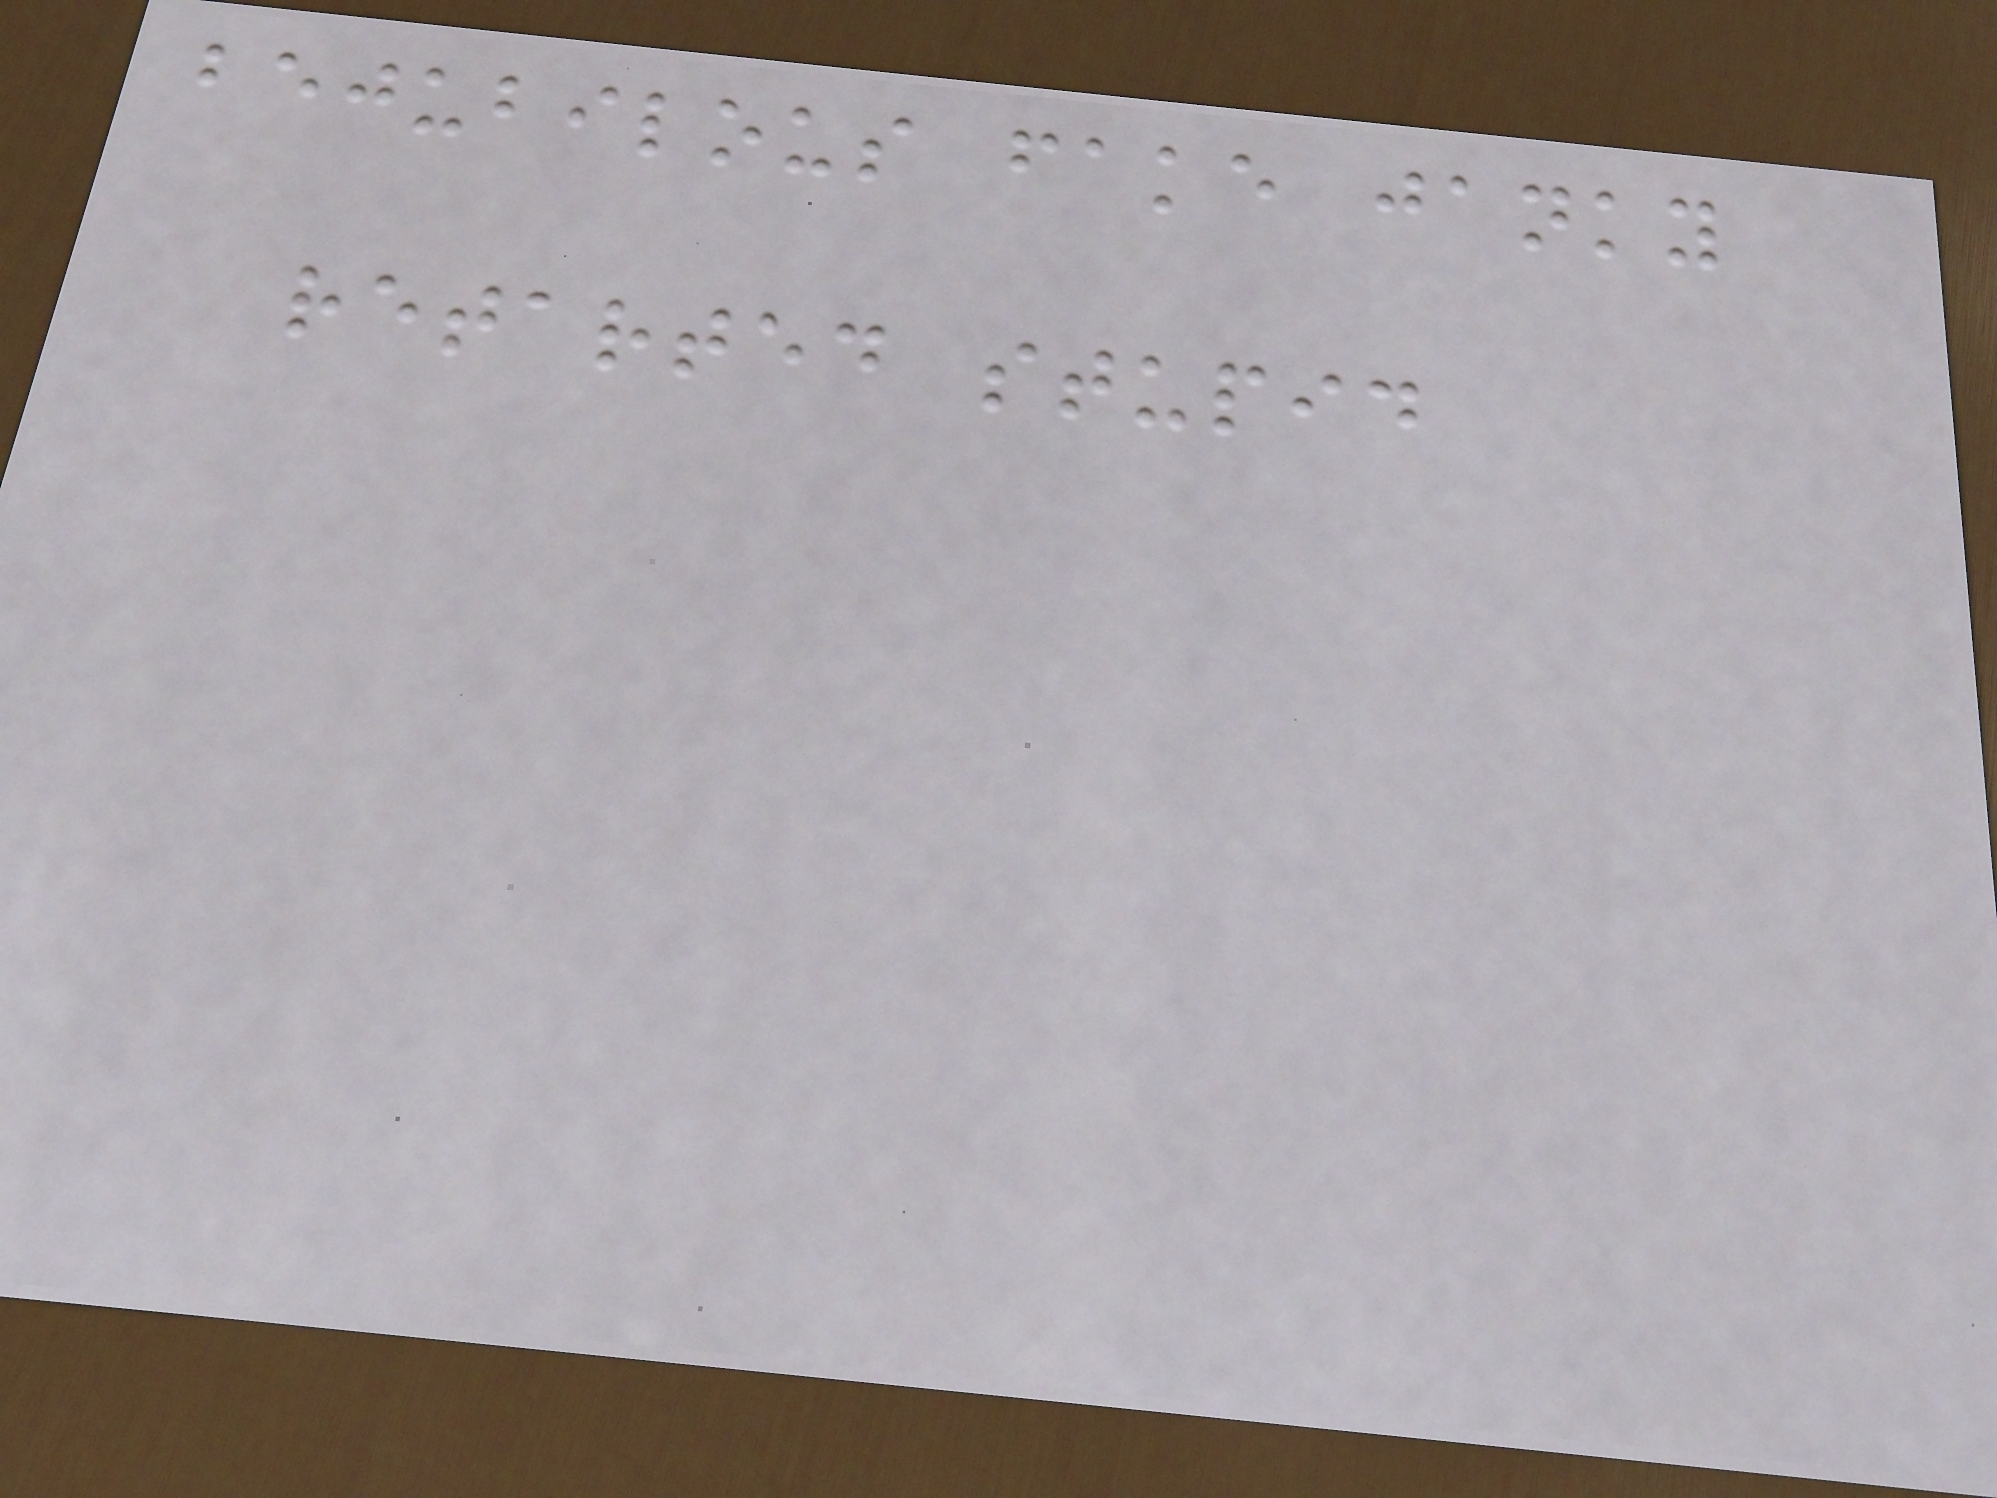bejubilous fake janky
retarted stupid
